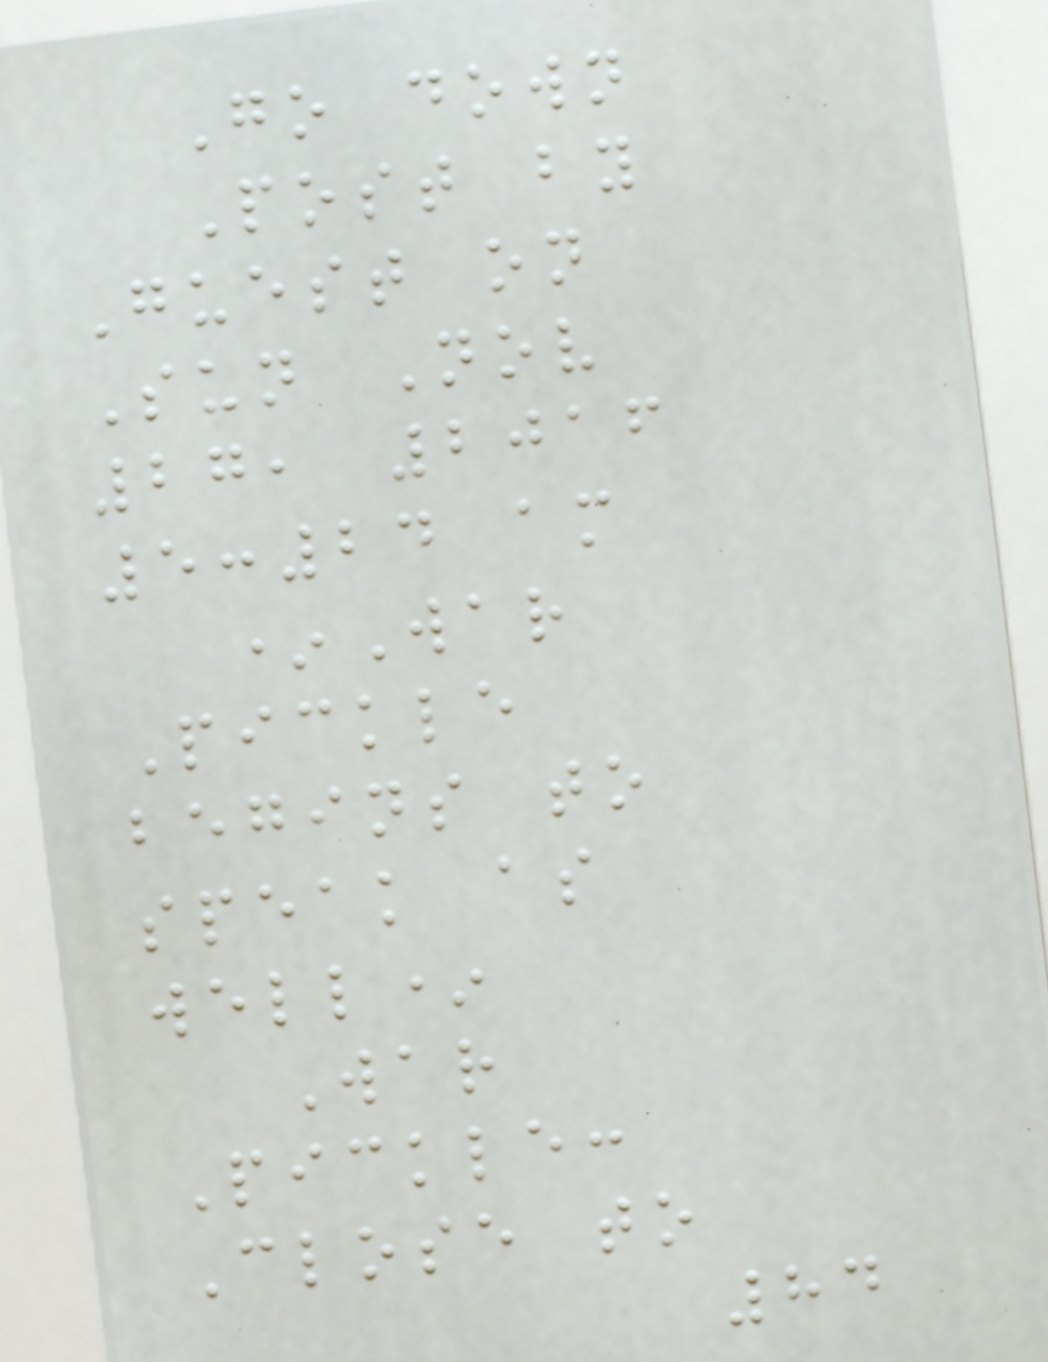Go down
Post by
Guest on
Sun Nov
27, 2016
5:24 am
*War
Pickle
begins to
speak as
well*
War
Pickle:
Close to
84
